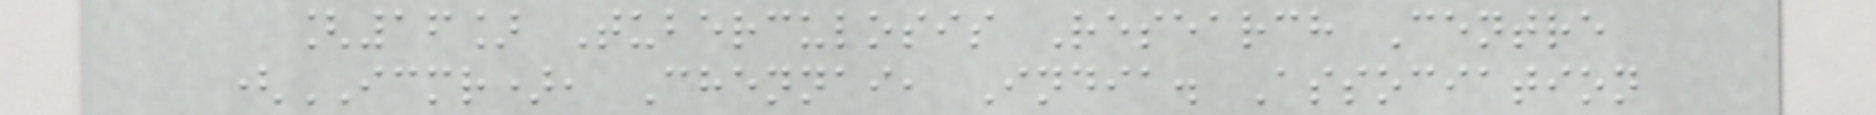[16] Tuberculosis Research Centre
(ICMR), Chennai, India. Association
